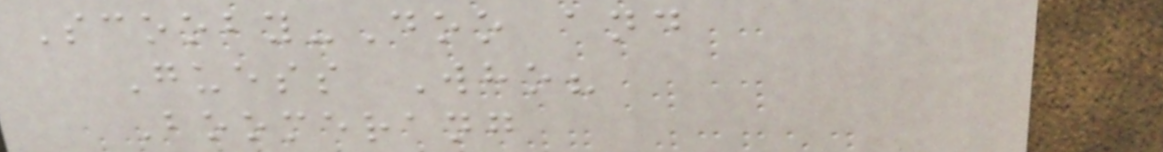Scooby-Doo and
Guess Who?
Boomerang
